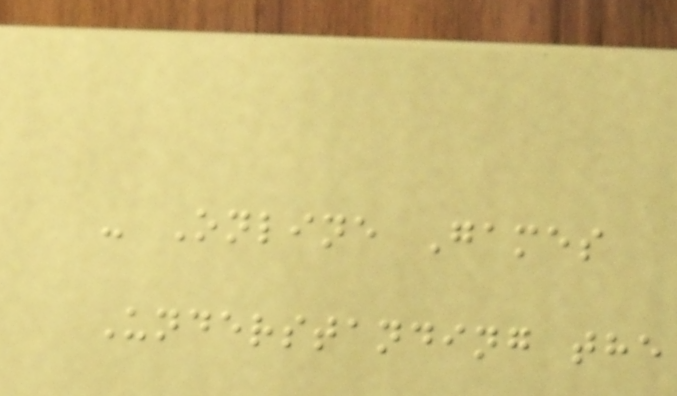- Online Games
Understanding the
